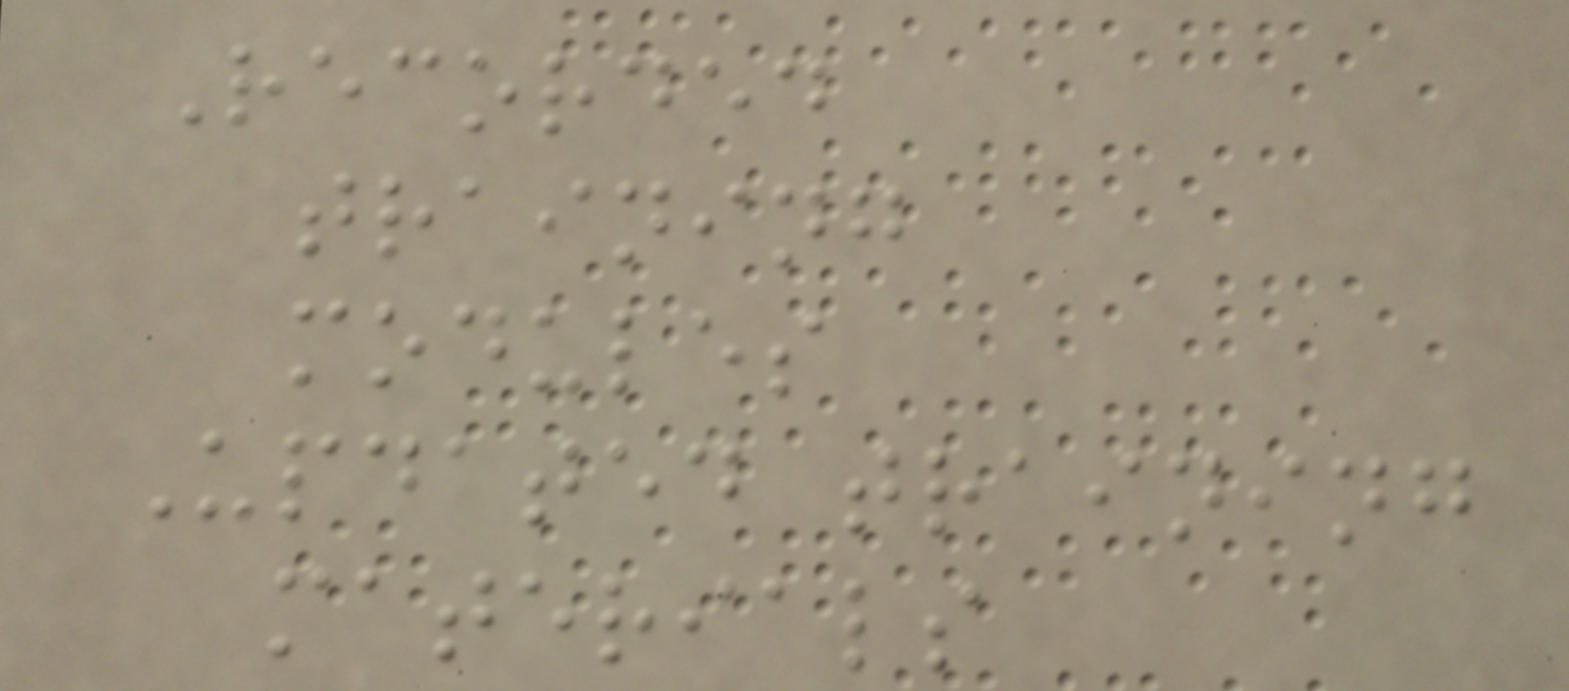Recorded
training
modules
Updated training
materials
